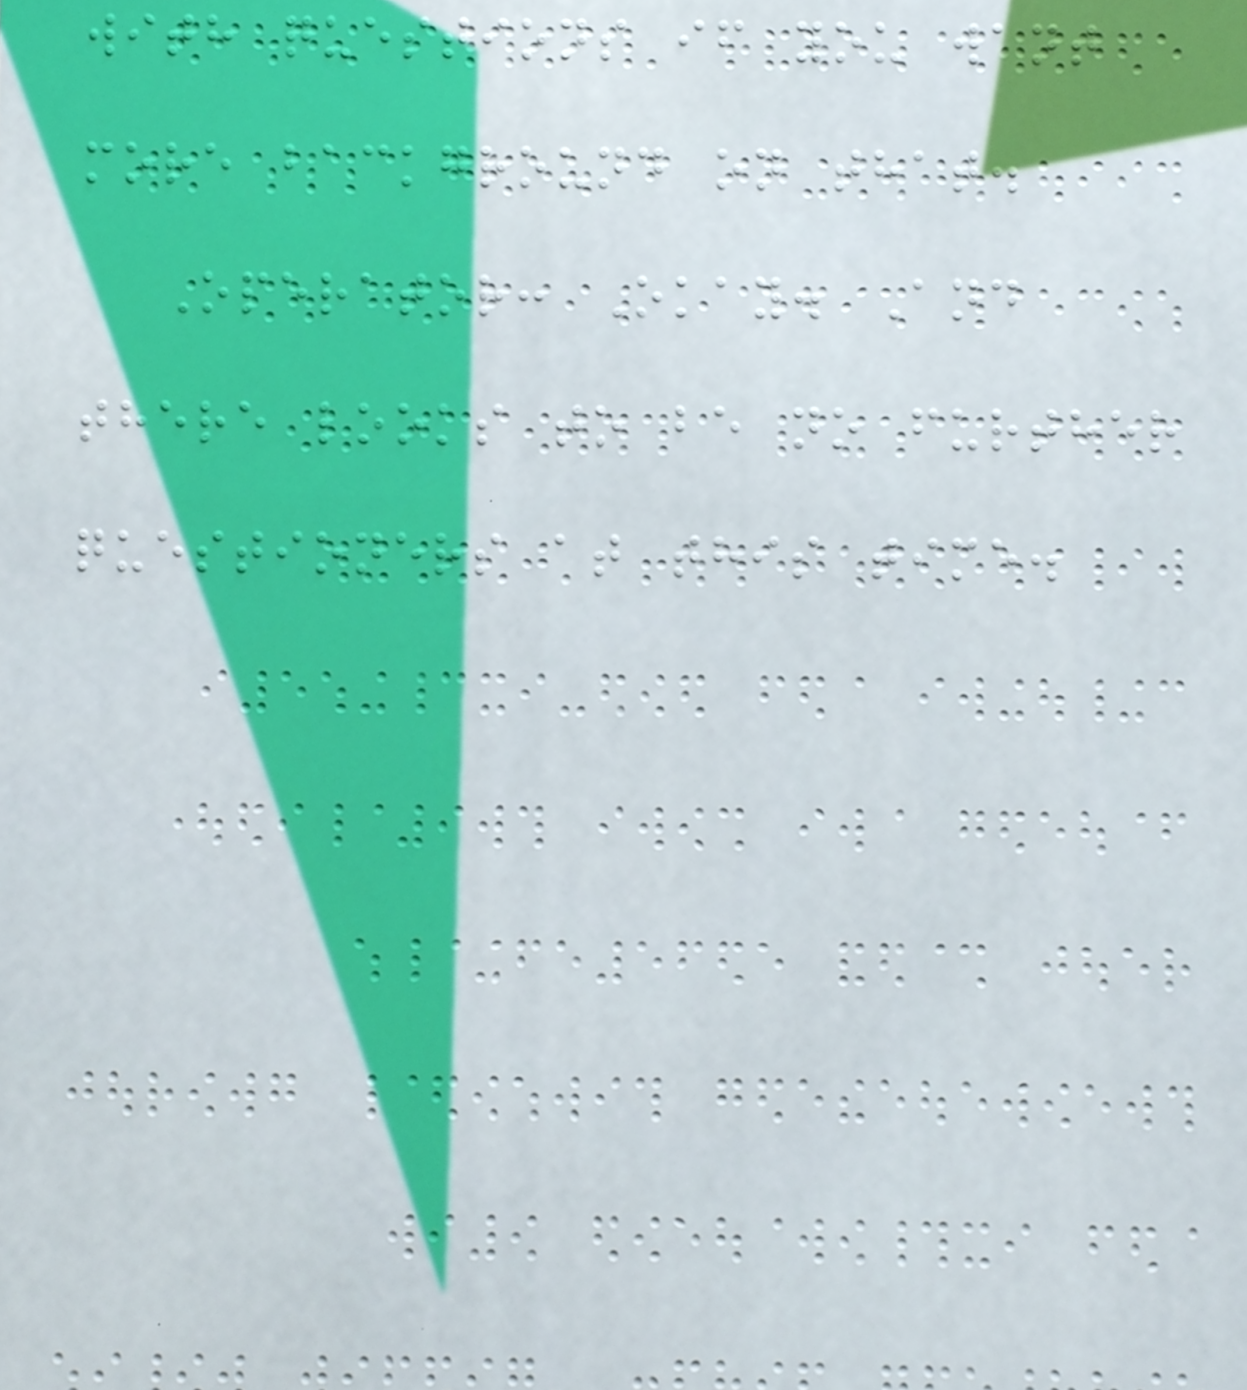with questions if you want
more background on that.
Operator: Okay. And
there looks to be no further
questioners at this time.
